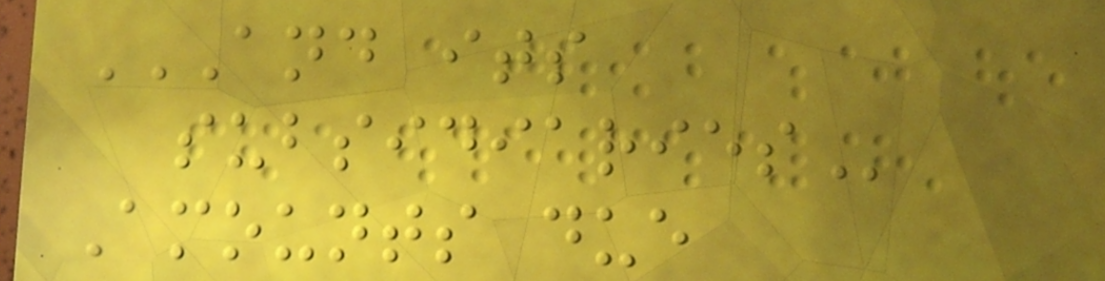AND ITS
SUBSIDIARIES
Amounts due
